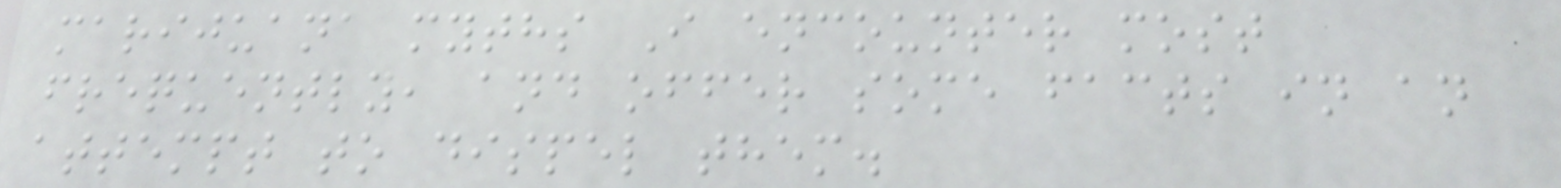marijuana myths I encounter most
frequently, and offer some facts in an
attempt to dispel them.
